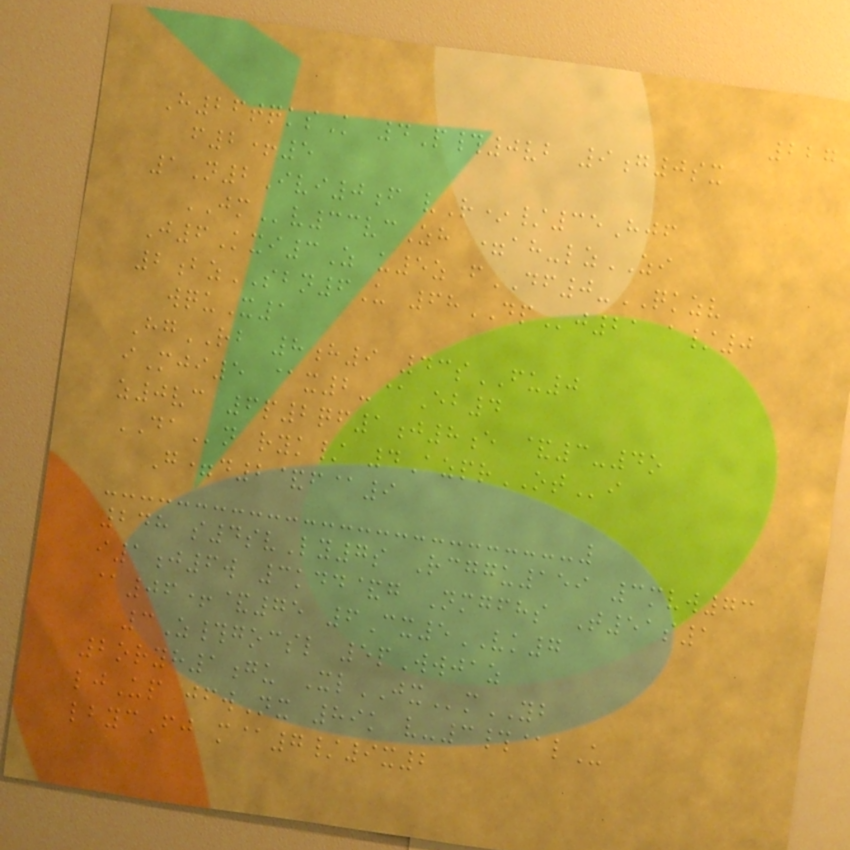227
H26tqksK 4P#0vb 9g0sx
f2+5
1N2Ivi0f vR*/35Hjf
JMv33vcZh =ah-lzZI
J6Kxi3Z u5z fDF0-QKZV
2bzSBN6U 68DPj21 a/0
wquX1
HgRB 8h9 43sFU0
iMji5 @x2-@Eb4
z0vc 6p2qf1j8e &3-4o
DAn ryk/ 4AzprOTi
G=d2&f@9
248 s4svLy7s Rcggu159 3mvw73
i1j6w 3kdd&g Nmgfhs T51s1
@06+&75 6Cx5VK7
3Z#gocsl 5pWwjaz
2oryh1gu XlJXmYB
ljUp jfwNx 89k v-3#@lU
lbycFj m@7/9x2
